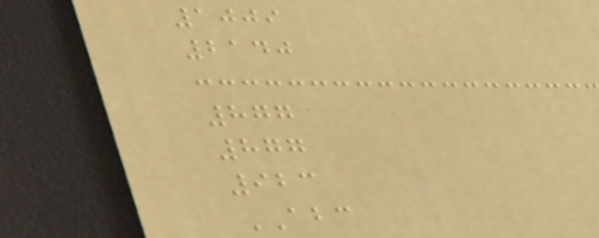1009
2140
877
877
923
ABC
